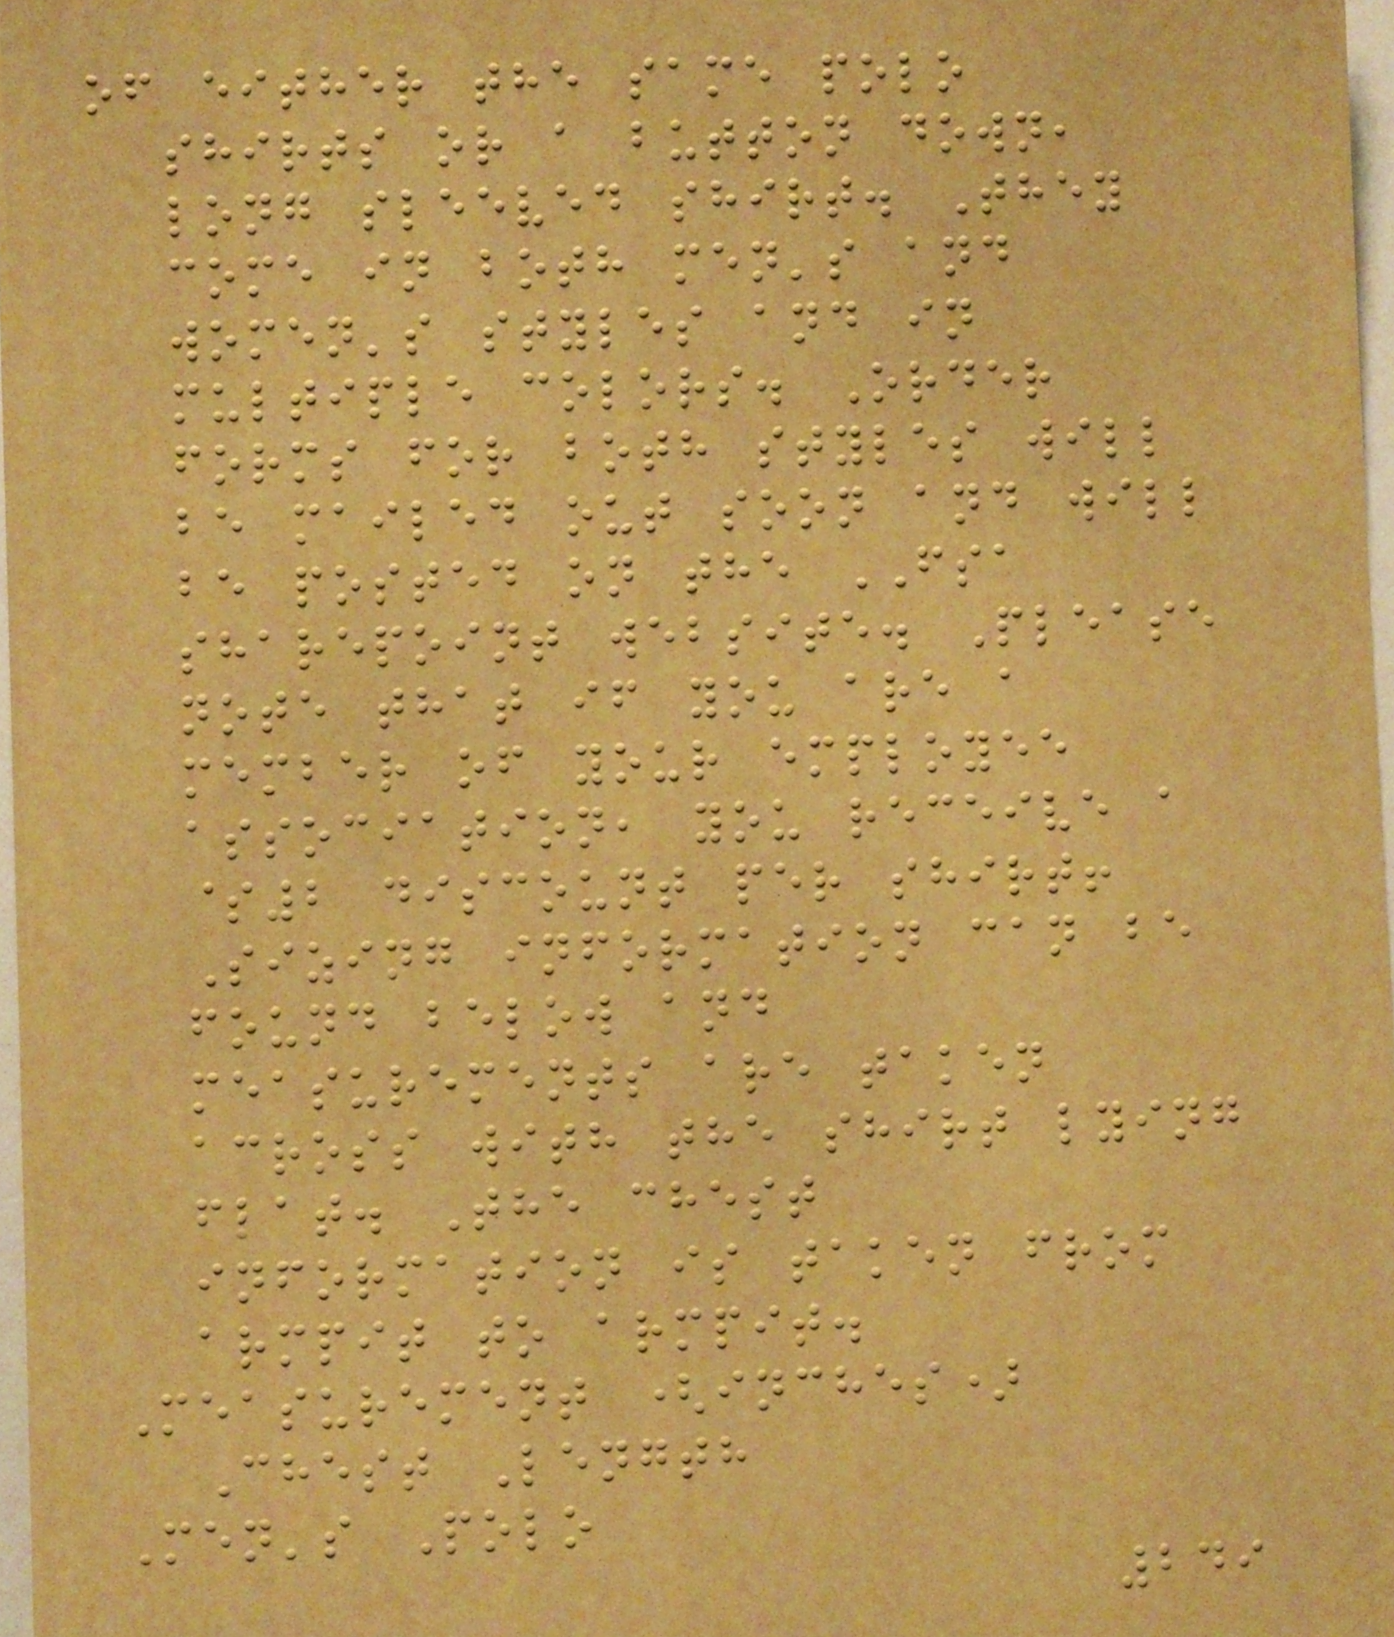of either the same polo
shirts or a button down,
long sleeved shirt. They
come in both men's and
women's styles and in
multiple colors. Order
forms for both styles will
be mailed out soon and will
be posted on the FSA
sharepoint website. Please
note that if you are a
member of your employee
association, you receive a
$2 discount per shirt!
Sizing information can be
found below and
measurements are taken
across with the shirt lying
flat. The chest
information is taken from
armpit to armpit.
Measurement (inches)
Chest Length
Men's Polo
249
